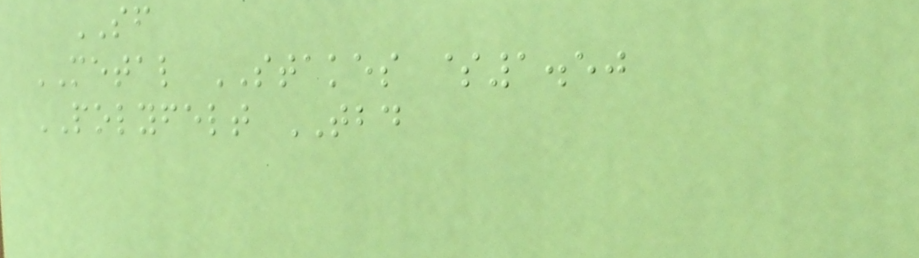SF
METAL STAKES $1.50
POLYFELT TBD
